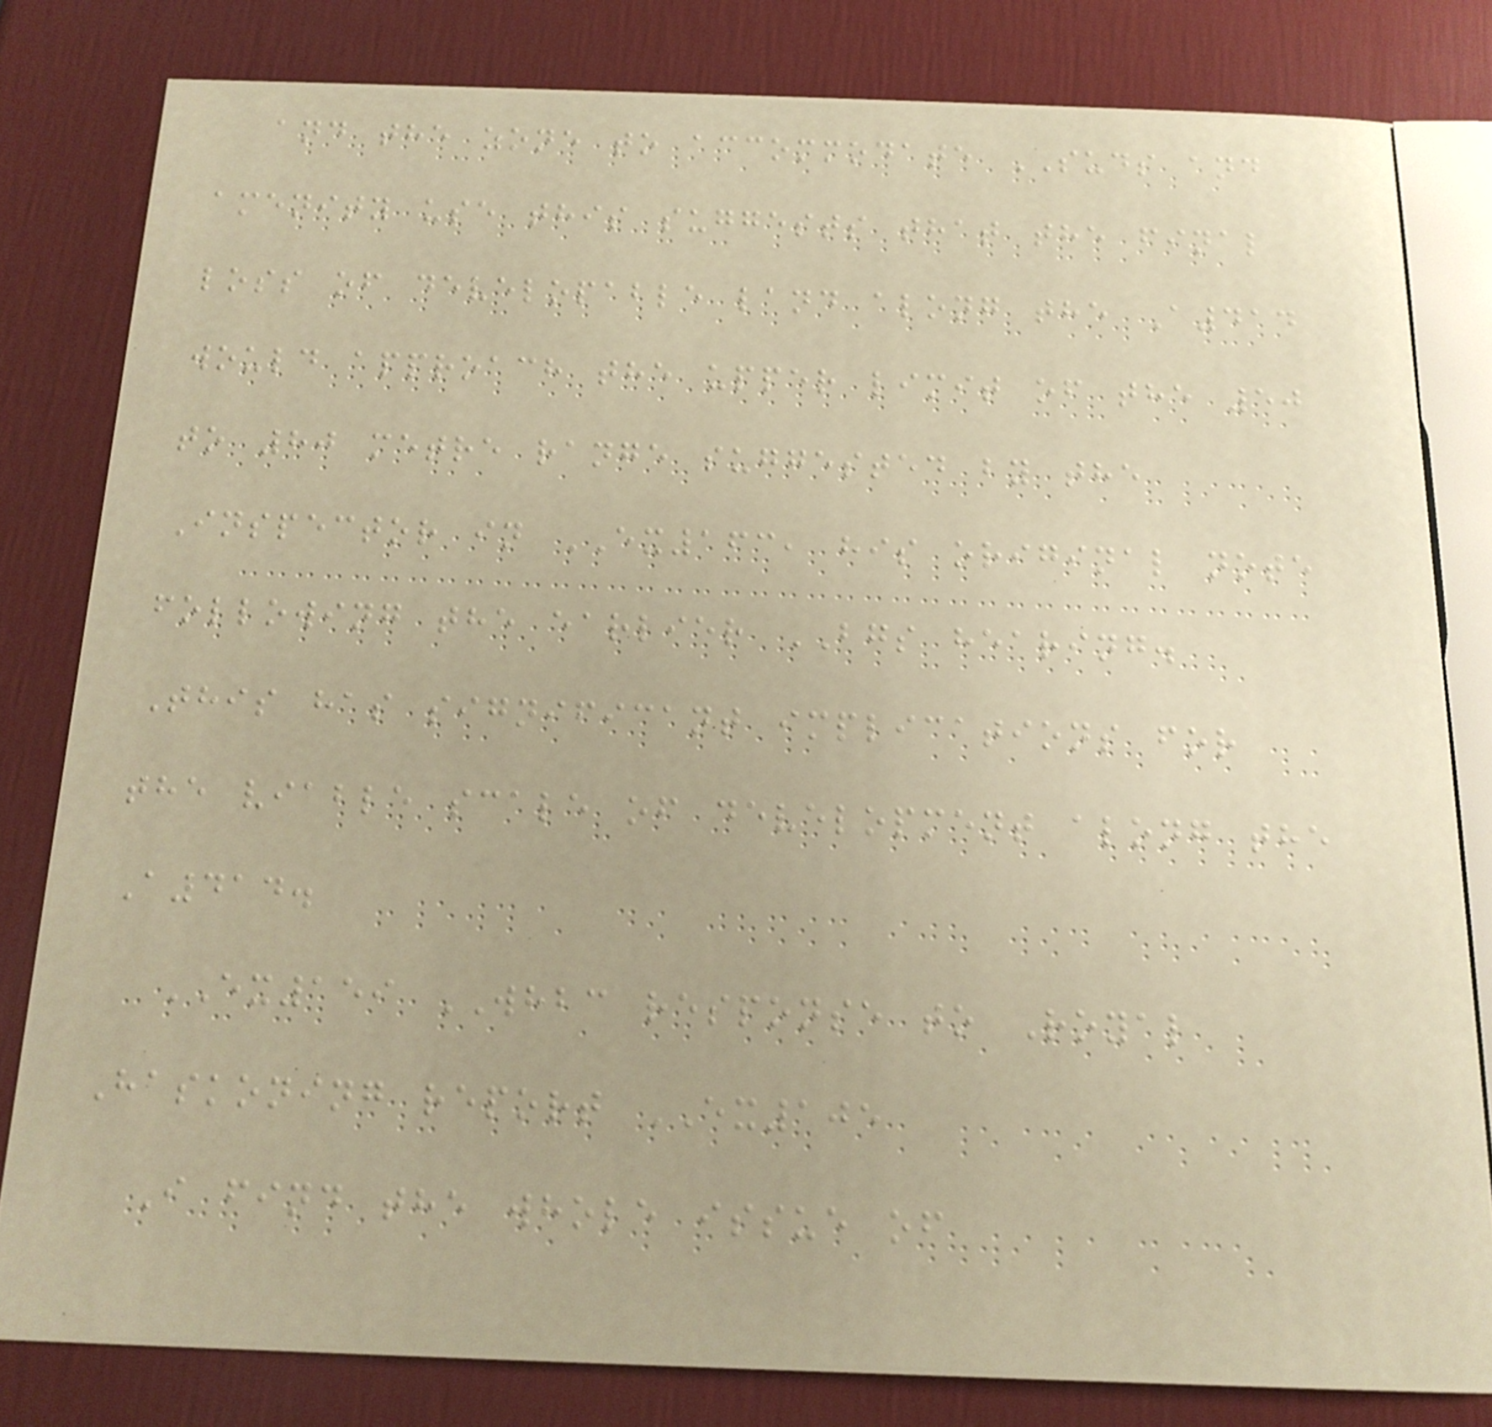and the zone to accommodate SUDS and
amenity use this suggests that the final
loss of developable land along the A414
would approach the upper limit of the 50
to 80 metre range suggested by the
Inspector in EX163, his original note
following the earlier BGS hearing.
This has significant implications for
the viable scale of development along the
A414.
EX159 WHBC response to Royal
Haskoning report EX105
I find the whole issue of
